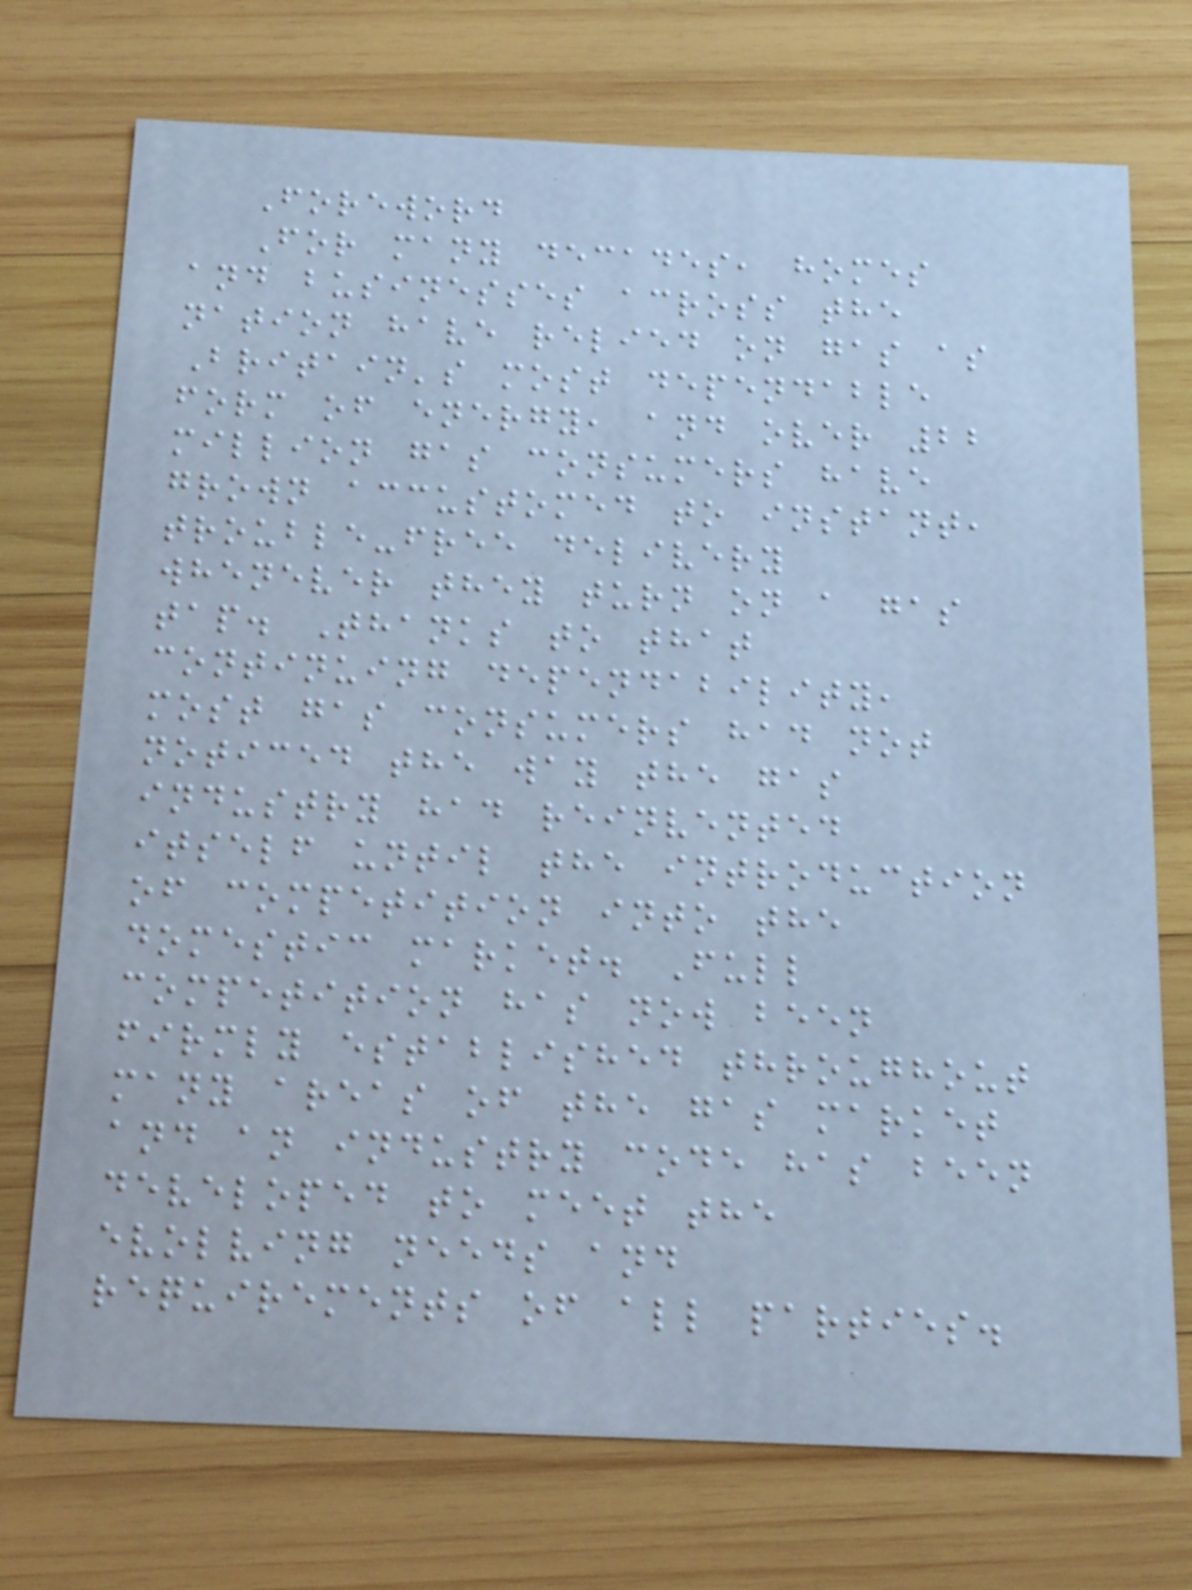Foreword
For many decades, homes
and businesses across the
nation have relied on gas as
Britain's most dependable
form of energy, and over 22
million gas consumers have
grown accustomed to instant,
trouble-free delivery
whenever they turn on a gas
tap. Thanks to that
continuing dependability,
most gas consumers had not
noticed the way the gas
industry had reinvented
itself until the introduction
of competition into the
domestic market. Full
competition has now been
firmly established throughout
many areas of the gas market
and an industry code has been
developed to meet the
evolving needs and
requirements of all parties.
